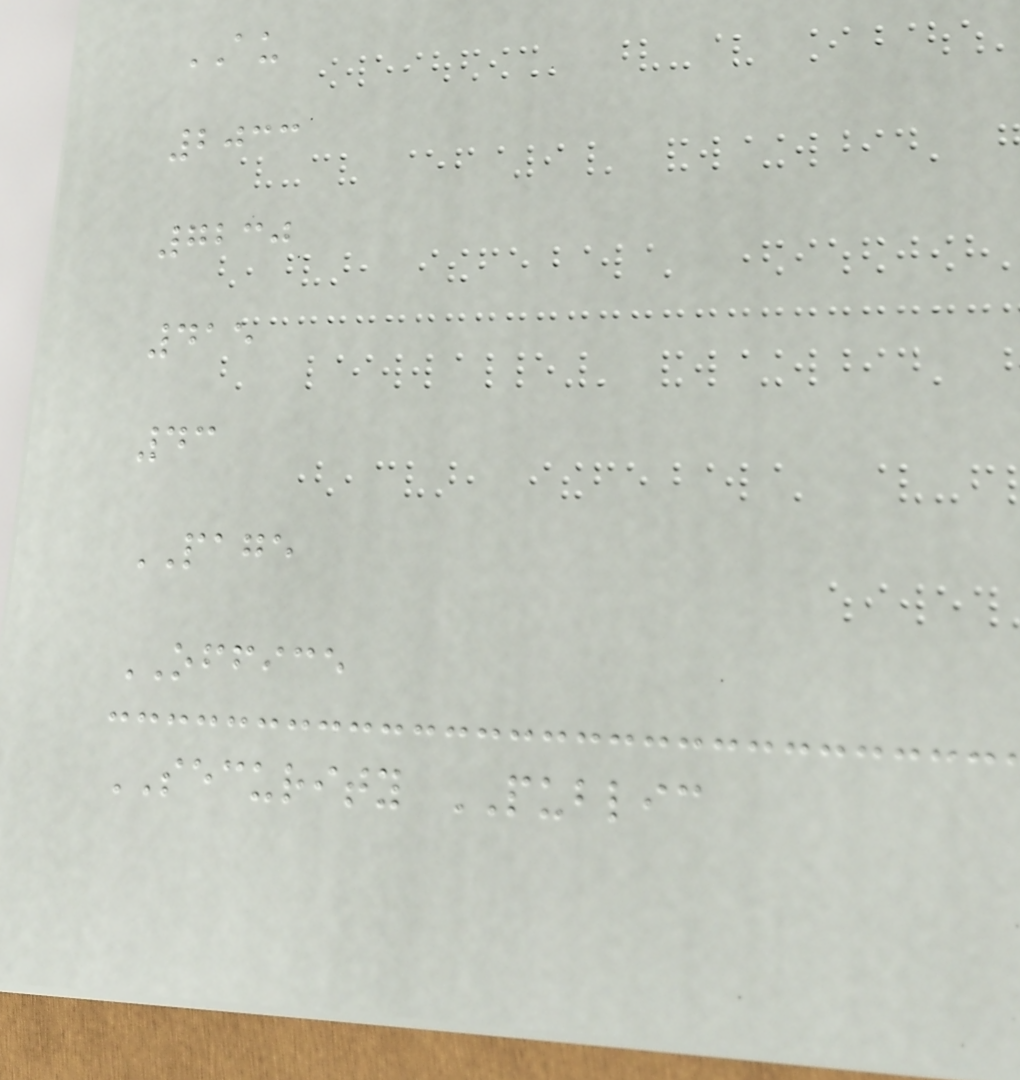AU
2033
7230
415
43
PAGE
OFFICE
SECURITY PUBLIC
